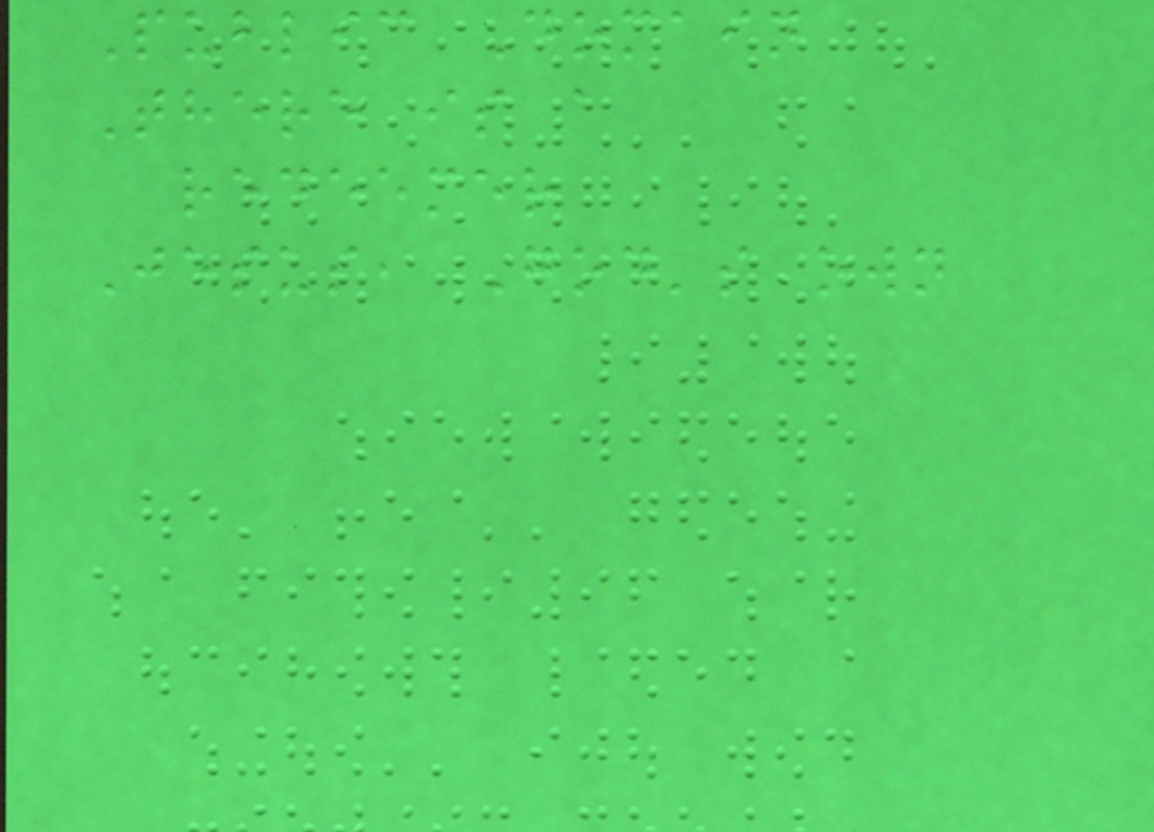Public Domain
There is a
redeemer
Jesus, God's own
